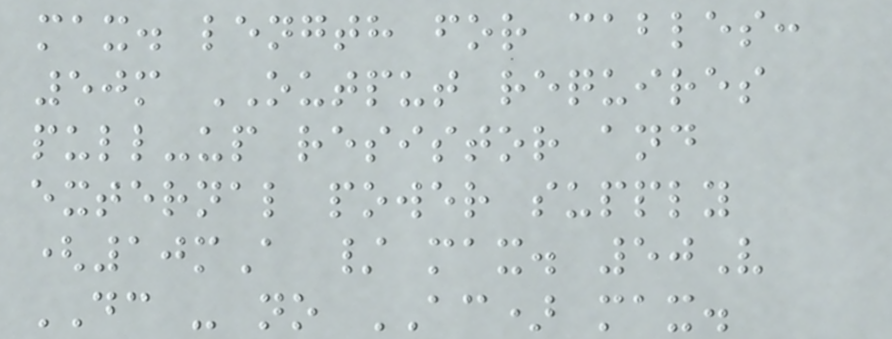max. length for cables:
50m OUTPUT requires
pull-up resistor and
external power supply
(10mA / max. 50V
DC - no AC) max.
